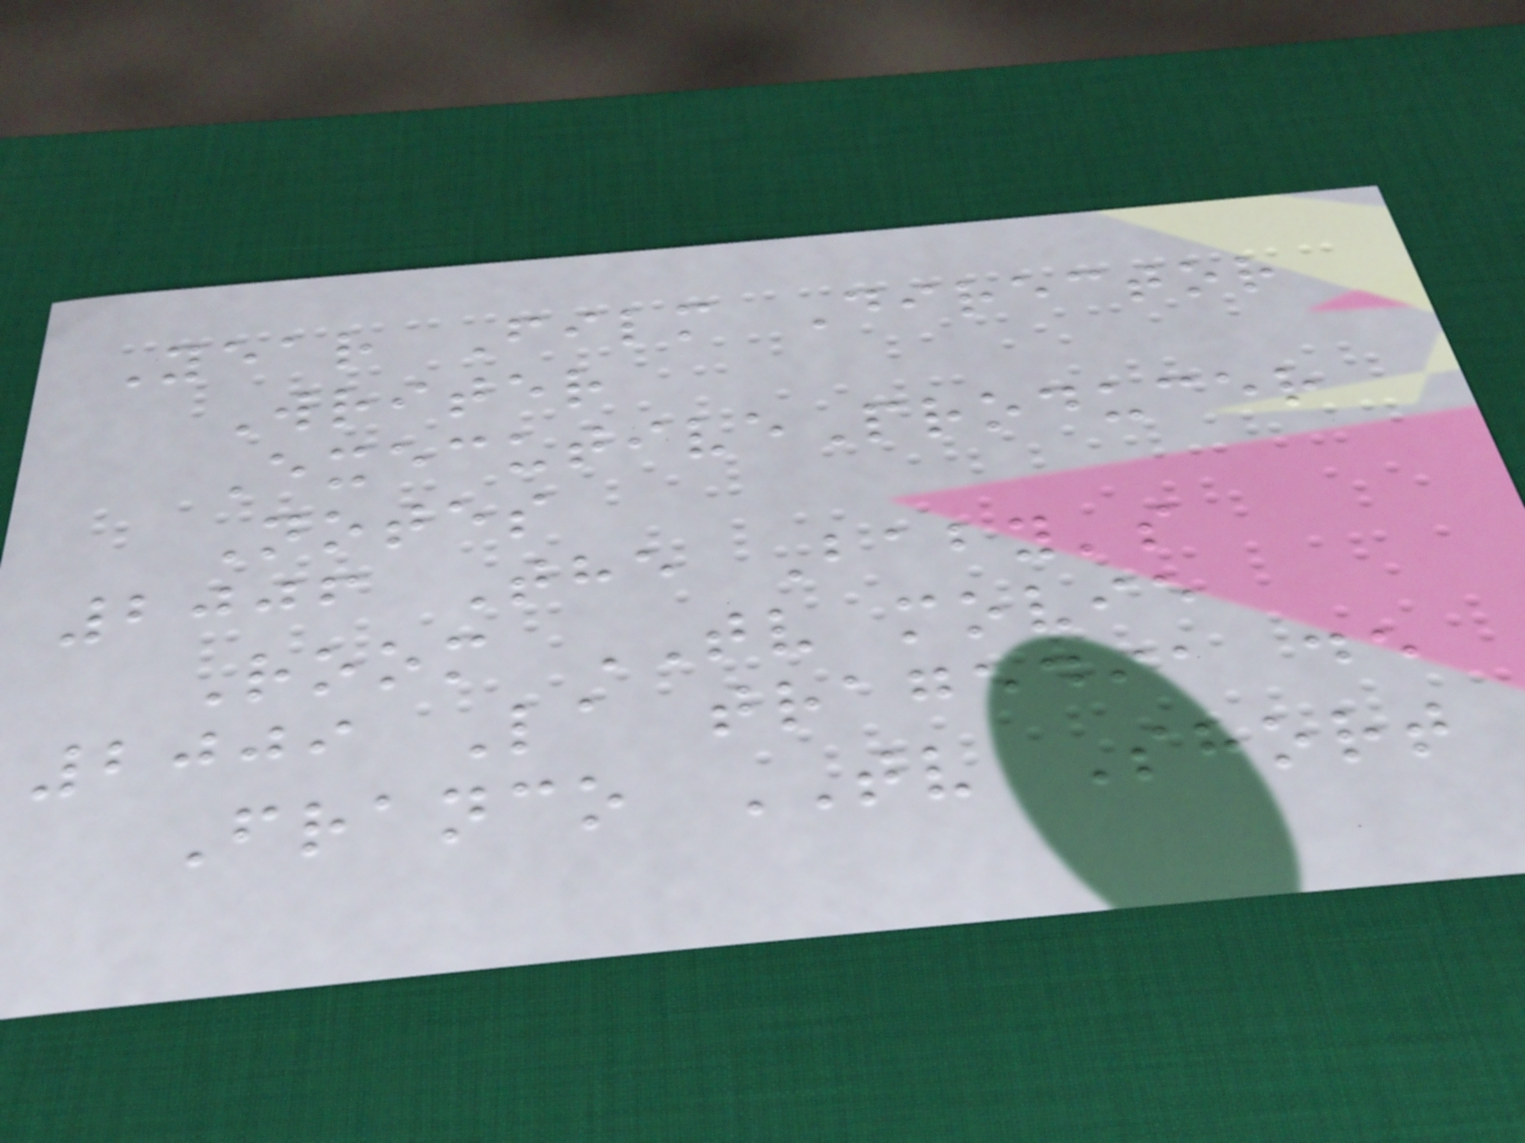Year Film Director
Writer
ExecutiveProducer
Notes
2006 The Baby's
Room TV movie
2009 La tragedia de
Franco TV Short
